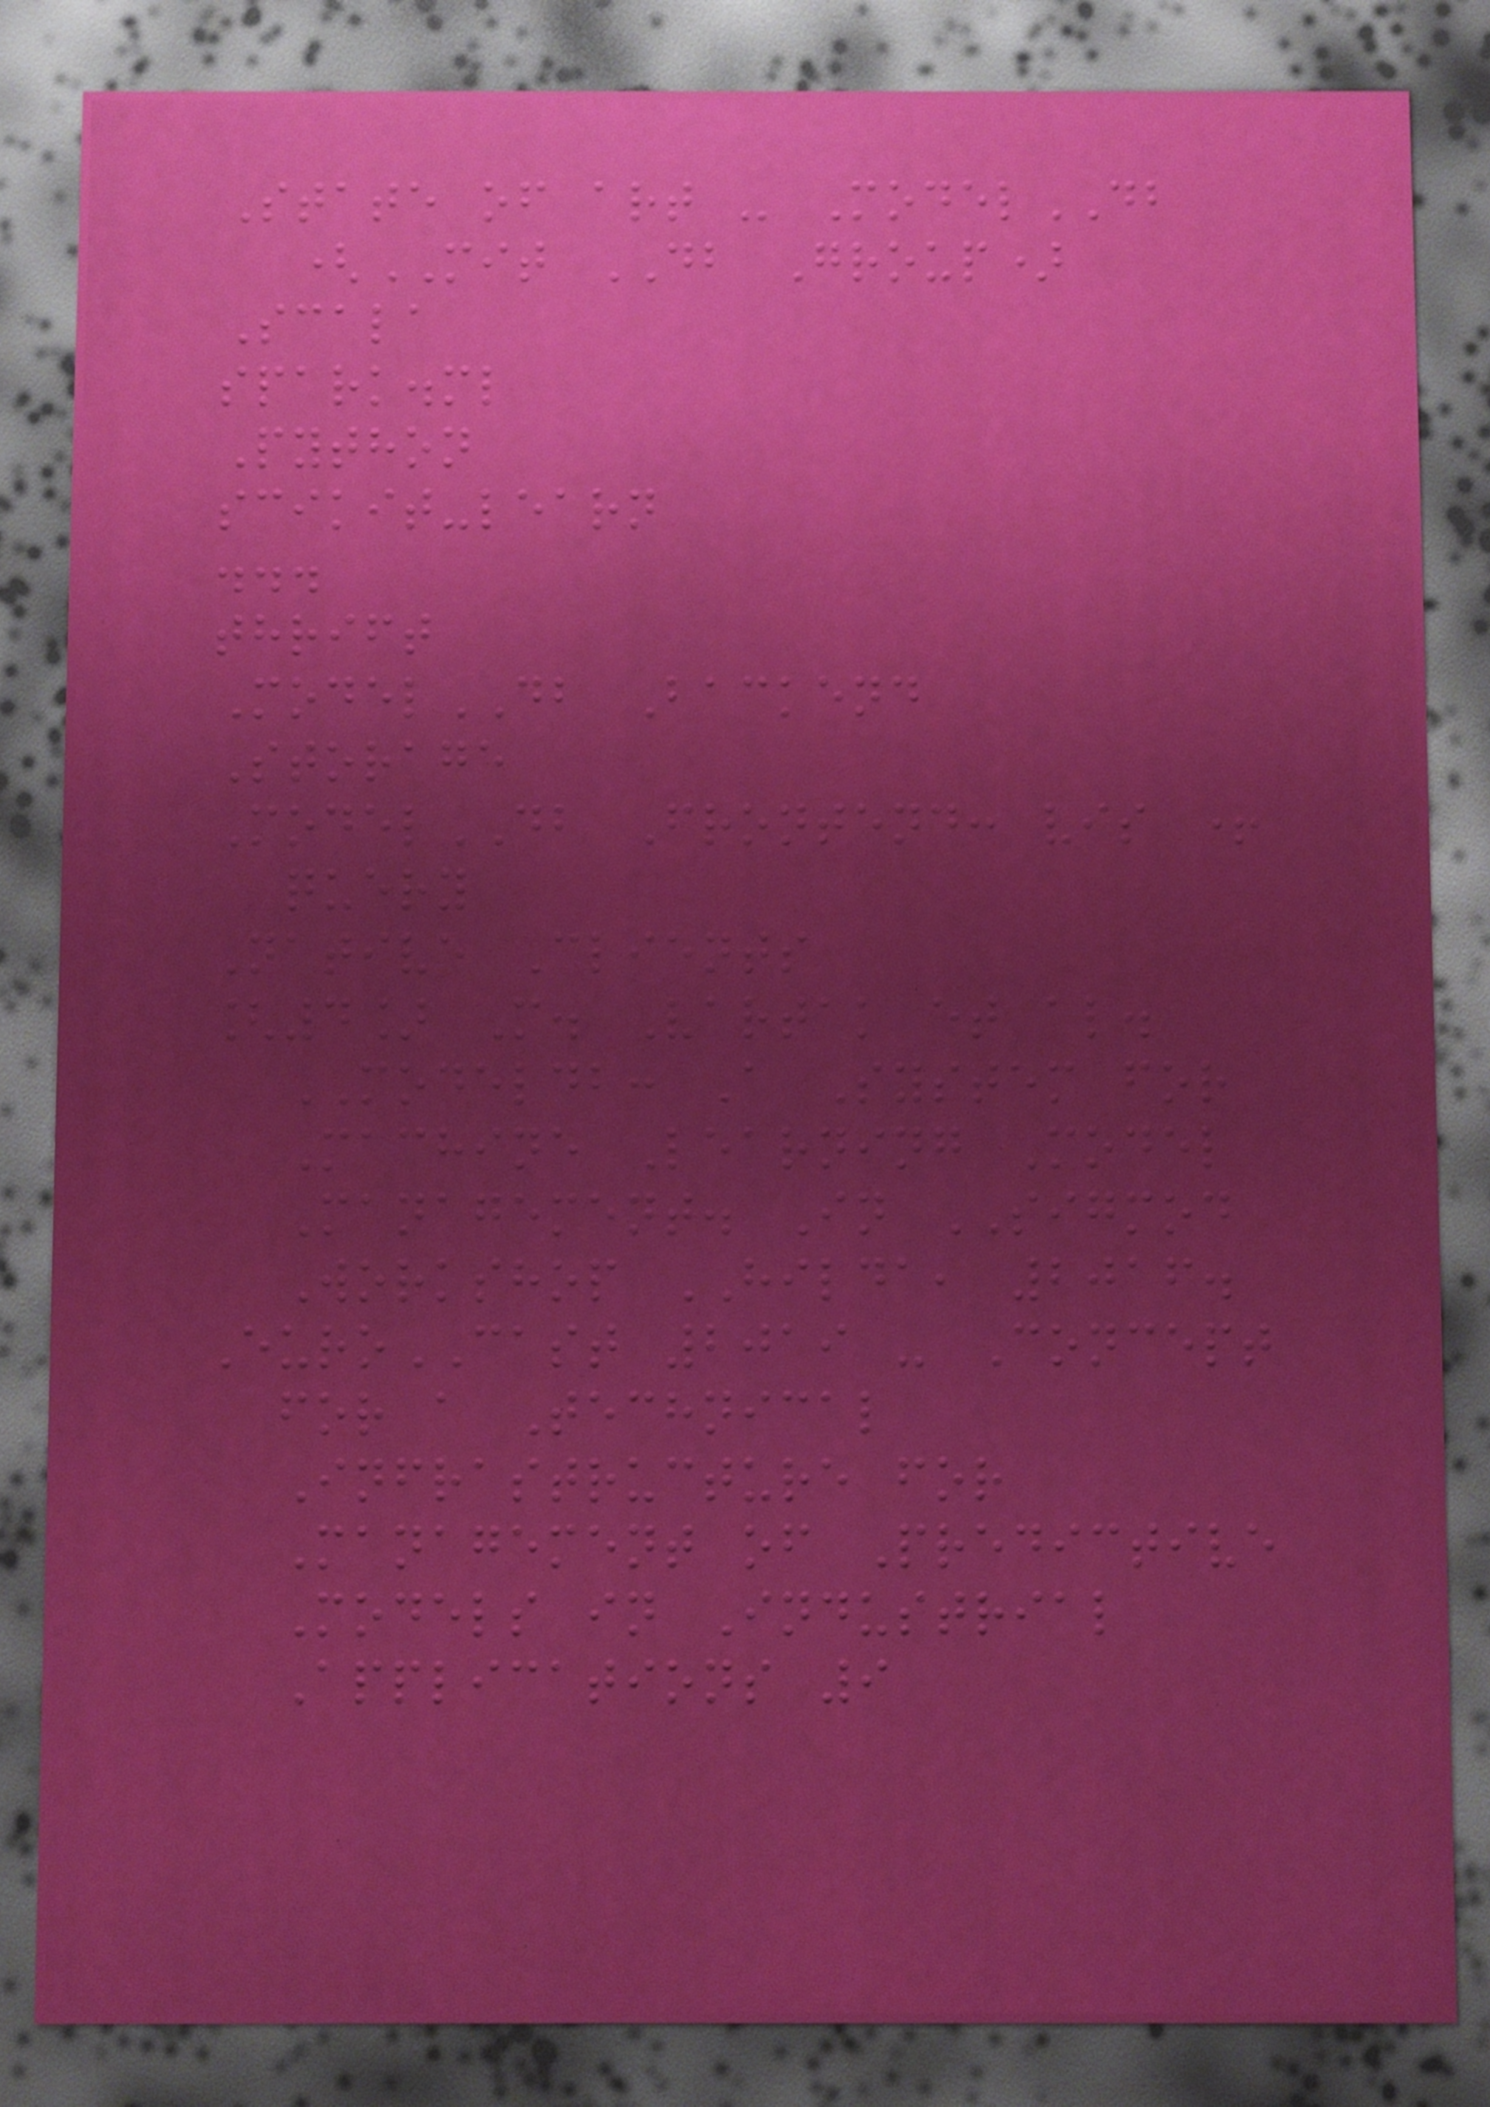State of art - ModelDB
(MIT DB Group)
Scala
spark.ml
Python
scikit-learn
...
thrift
ModelDB Backend
Storage
ModelDB Frontend: vis +
query
Native Clients
[4] M. Vartak et al.
MODELDB: A System for
Machine Learning Model
Management. In SIGMOD
Workshop HILDA, 2016.
EuroCAST 2019 - Concept
for a Technical
Infrastructure for
Management of Predictive
Models in Industrial
Applications 9
